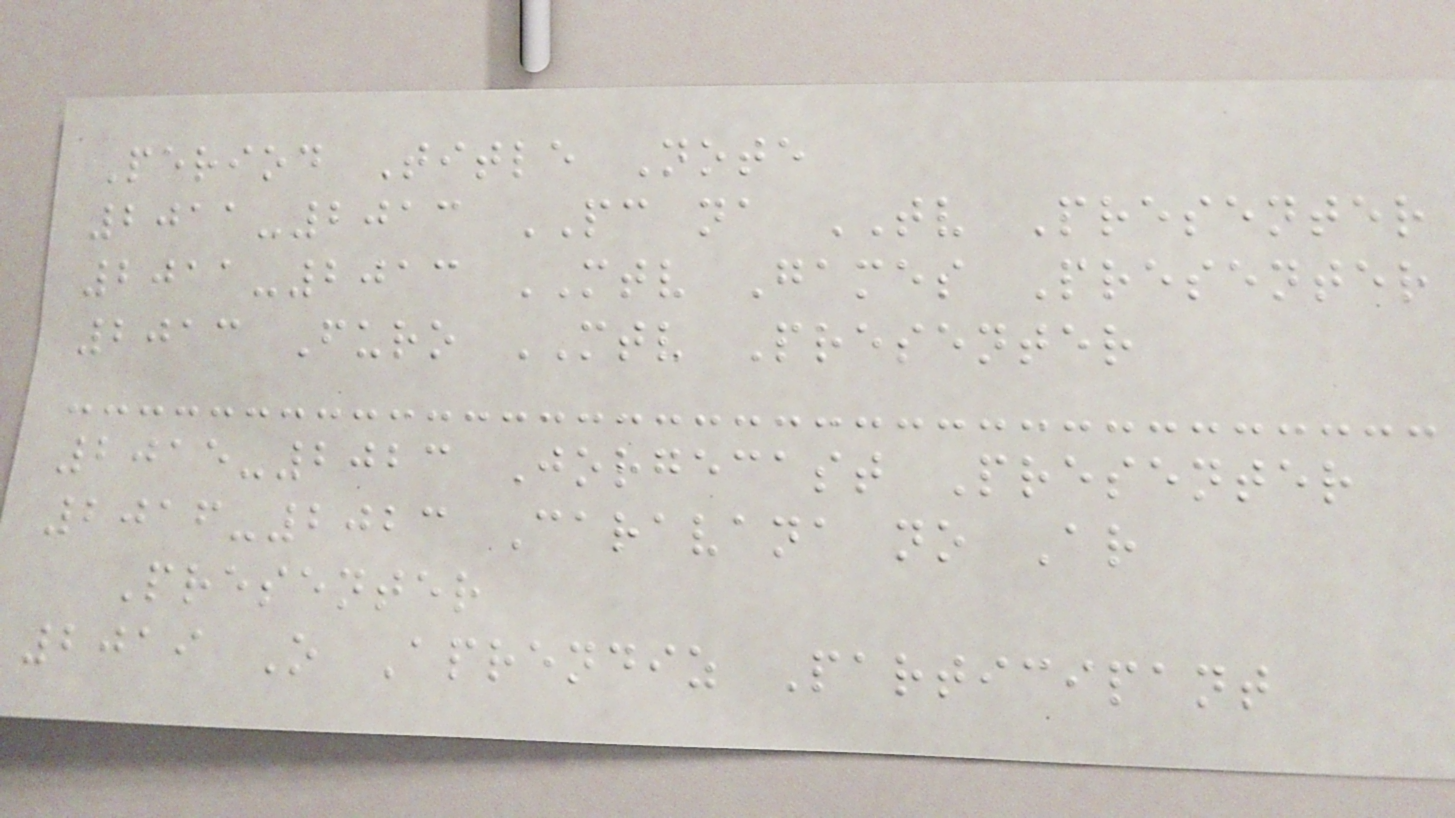Period Title Note
2011-2013 PC na TV Presenter
2011-2013 MTV Games Presenter
2013 Furo MTV Presenter
2015-2023 Jorgecast Presenter
2016-2023 Caravana no Ar
Presenter
2019 O Aprendiz Participant
